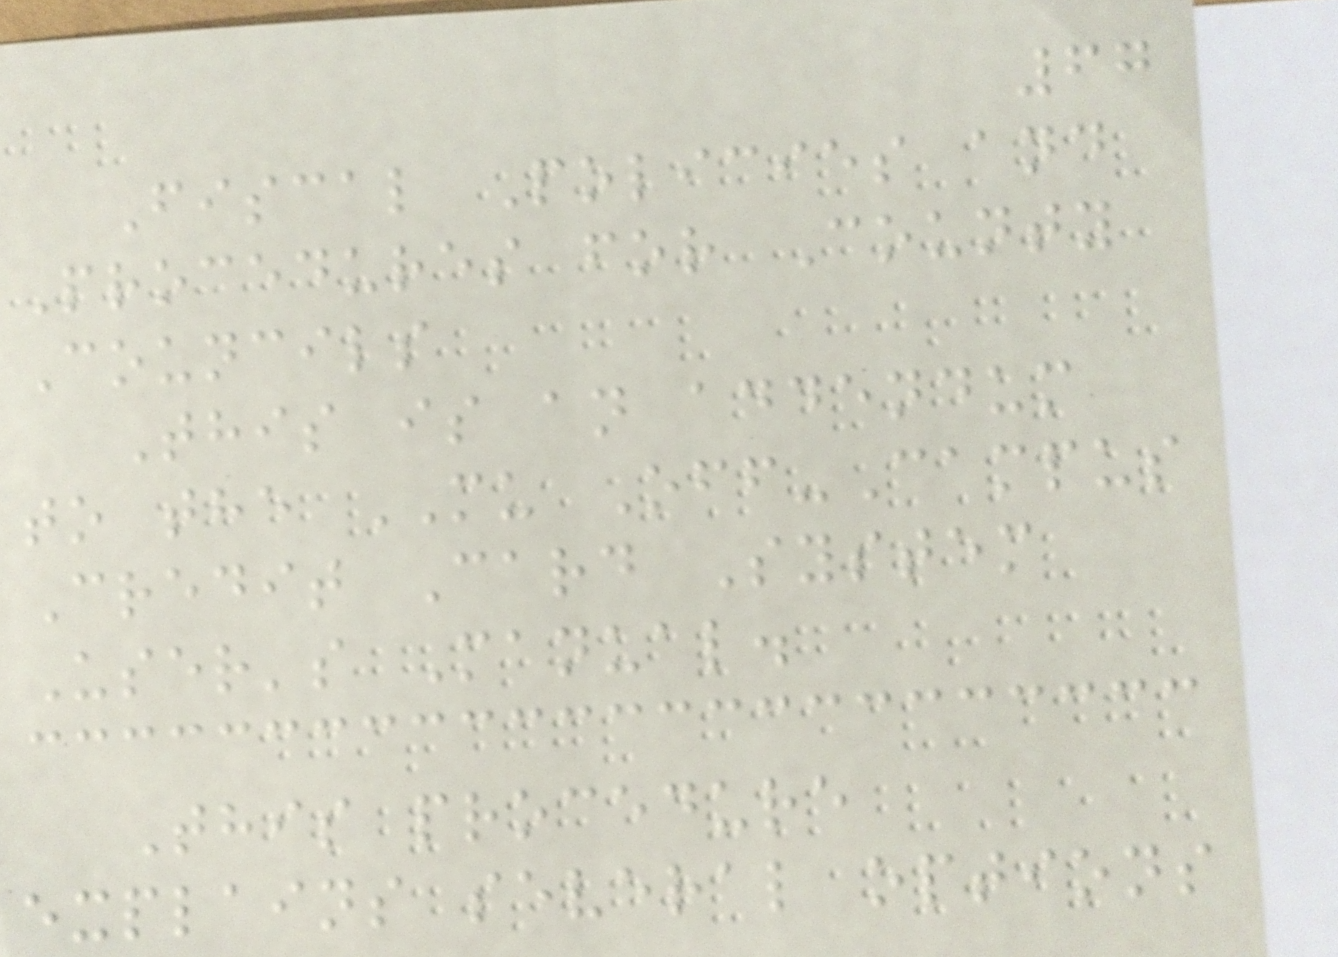67
Fiscal Policies and
Procedures for County
Councils
This is an addendum
to the MU Off-Campus
Credit Card System
User's Manual.
This procedure
explains several options
